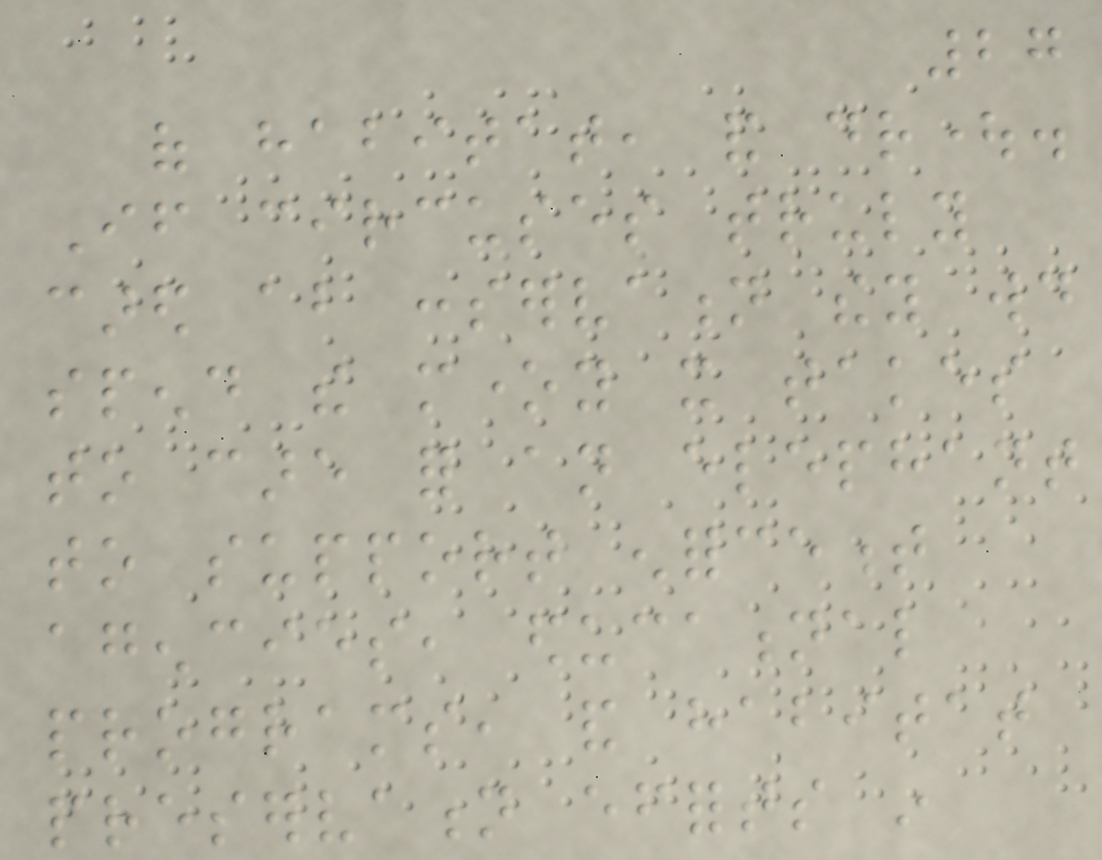27
of habitat, and drought.
If circuses truly
cared about conservation they would
spend the money it takes
to care for an elephant
to support enforcement
agencies, educational
programs, and habitat
preservation efforts in
